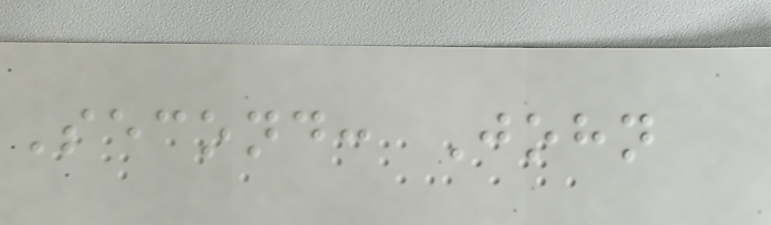Second: John
